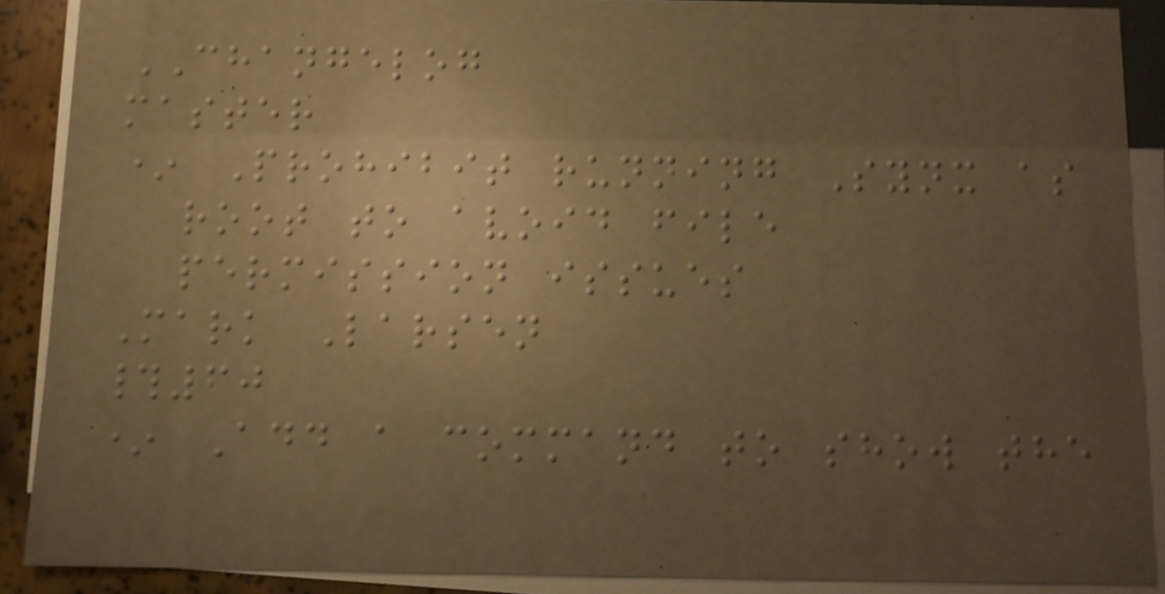CHANGELOG
master
* Prohibit running Synx as
root to avoid file
permission issues
Mark Larsen
#60
* Add a command to show the
